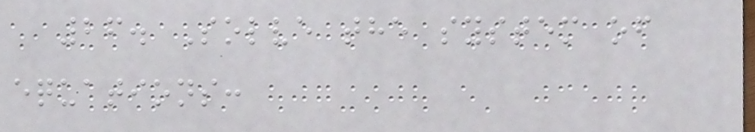26. Solve the system of
equations:
